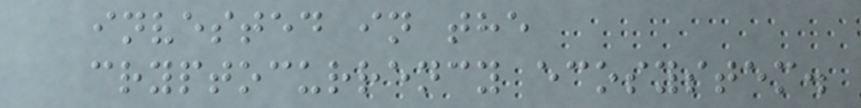invested in the
cryptocurrency ecosystem.
